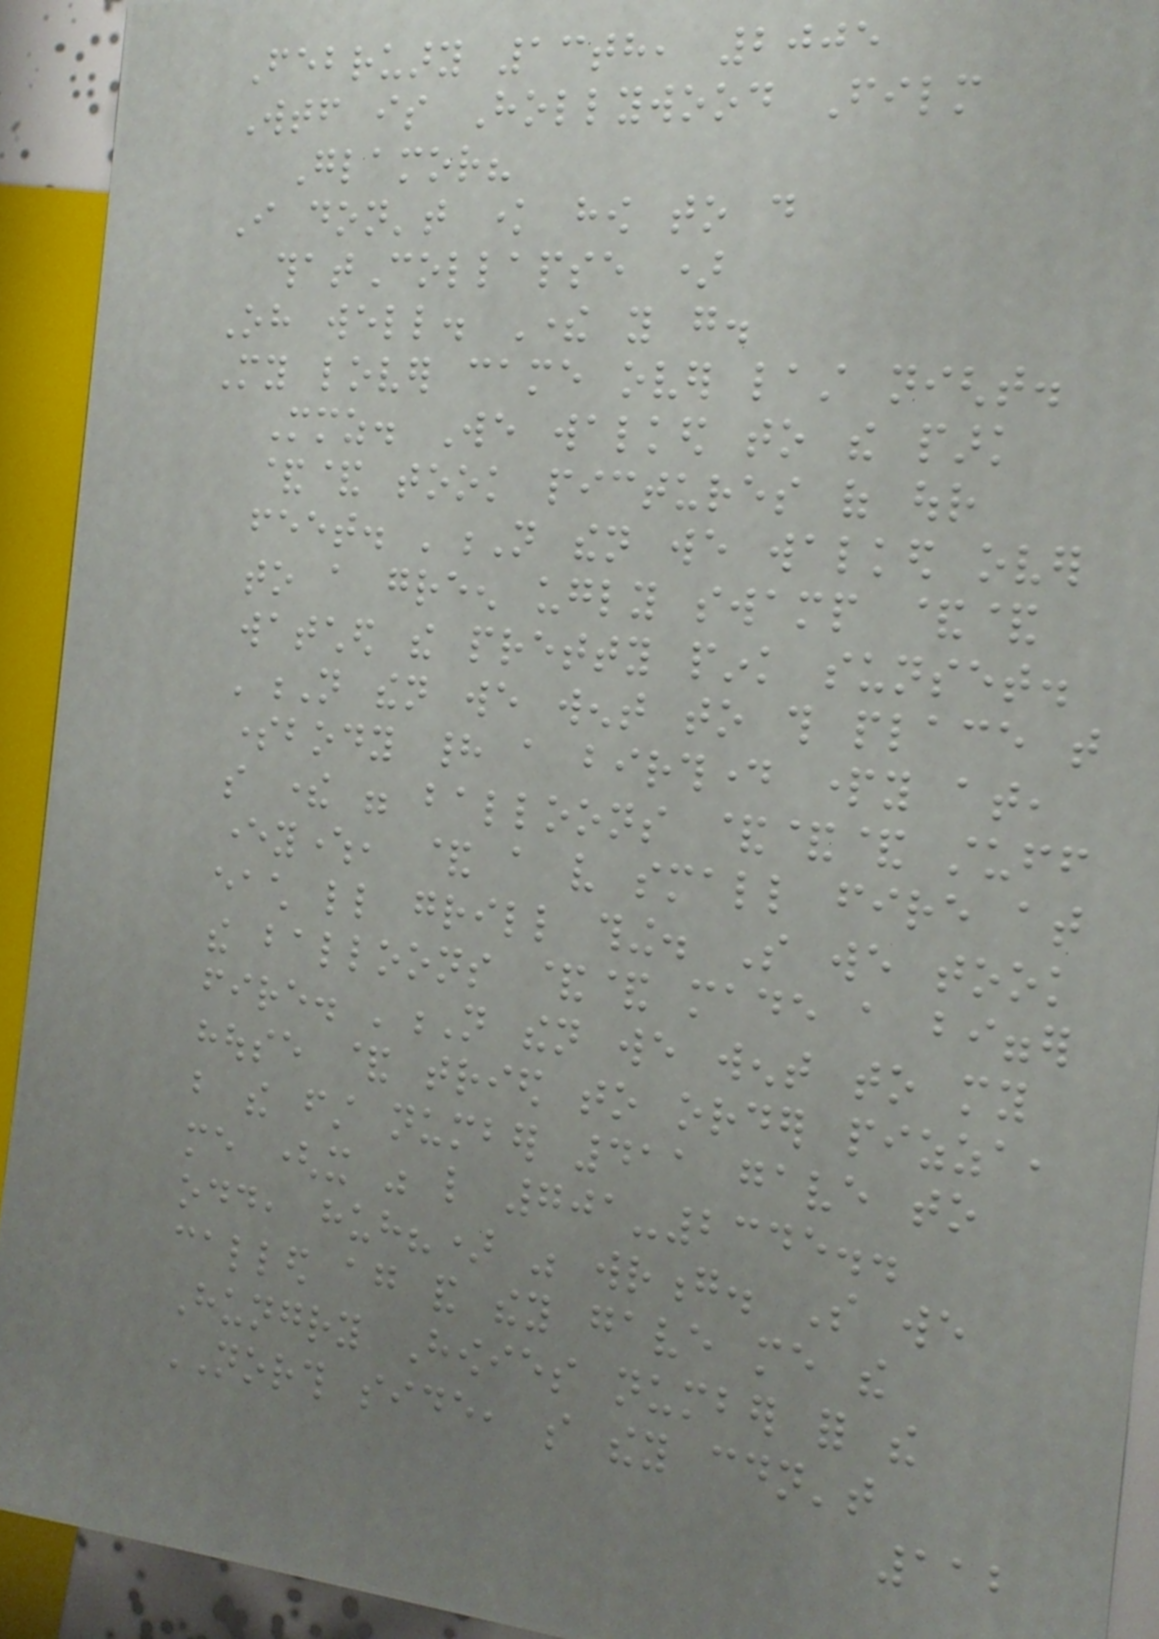February 13th, 2005
Wtf is Hollywood Film
Glamor?
I don't know how to do
thatCollapse )
Oh well. There you go.
My lover came over last night.
Mmz. We walked to the park
&& took pictures of our
feet. 'N then we walked over
to a green ugly swamp &&
watched the pretty pink sunset.
'N then we went to this place that
somebody had a birthday party at,
so there were balloons &&& stuff
everywhere, & a very small fire at
each little grill thing. So we took
the balloons && made a bigger
fire. 'N then we went to my
house & tried to order pizza,
but the first number 411 gave to
me (it was like 701-2345..
odd, huh?) was wrong. So we
called again and they gave me the
Hungry Howies number for the
NORTH side, so they couldn't
112
